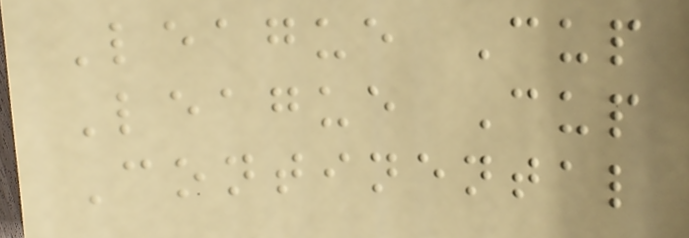League Cup
League Cup
Continental
